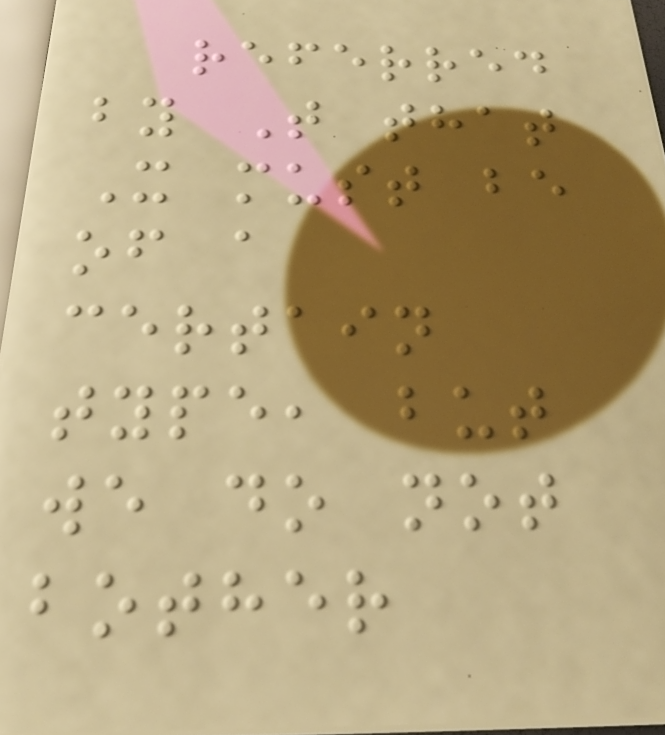referred
by T that
X must be
of a
certain
type, but
we do not
bother
